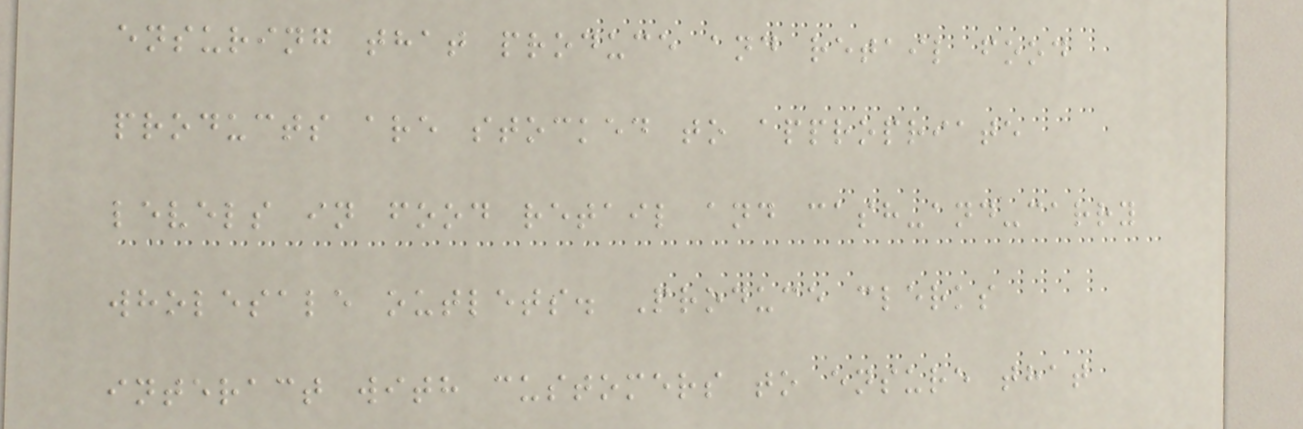ensuring that produce and retail food
products are stocked to appropriate
levels in food retail and cash-and-carry
wholesale outlets. Produce clerks
interact with customers to ensure that
